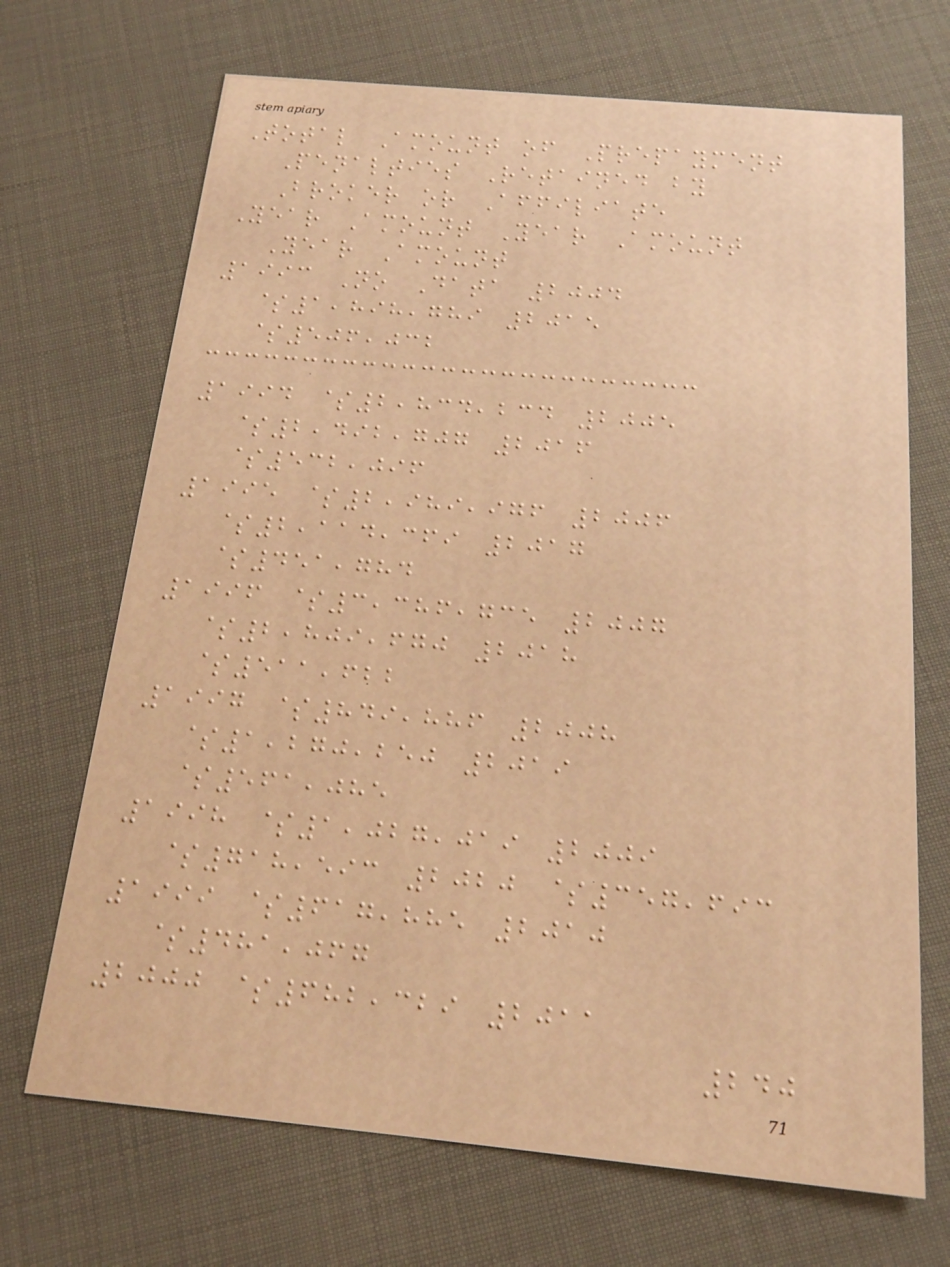Total Amount of Prepayment
Penalties Retained by
Broker or Affiliate
Year Amount Year Amount
Year Amount
1993 No Data 2004
$1,898,789 2015
$506,032
1994 $2,834,234 2005
$2,492,707 2016
$532,096
1995 $2,989,976 2006
$2,114,369 2017
$451,784
1996 $3,386,735 2007
$2,809,670 2018
$511,622
1997 $849,886 2008
$1,270,250 2019
$561,085
1998 $1,027,019 2009
$718,593 2020 $357,693
1999 $617,885 2010
$481,067
2000 $682,329 2011
240
